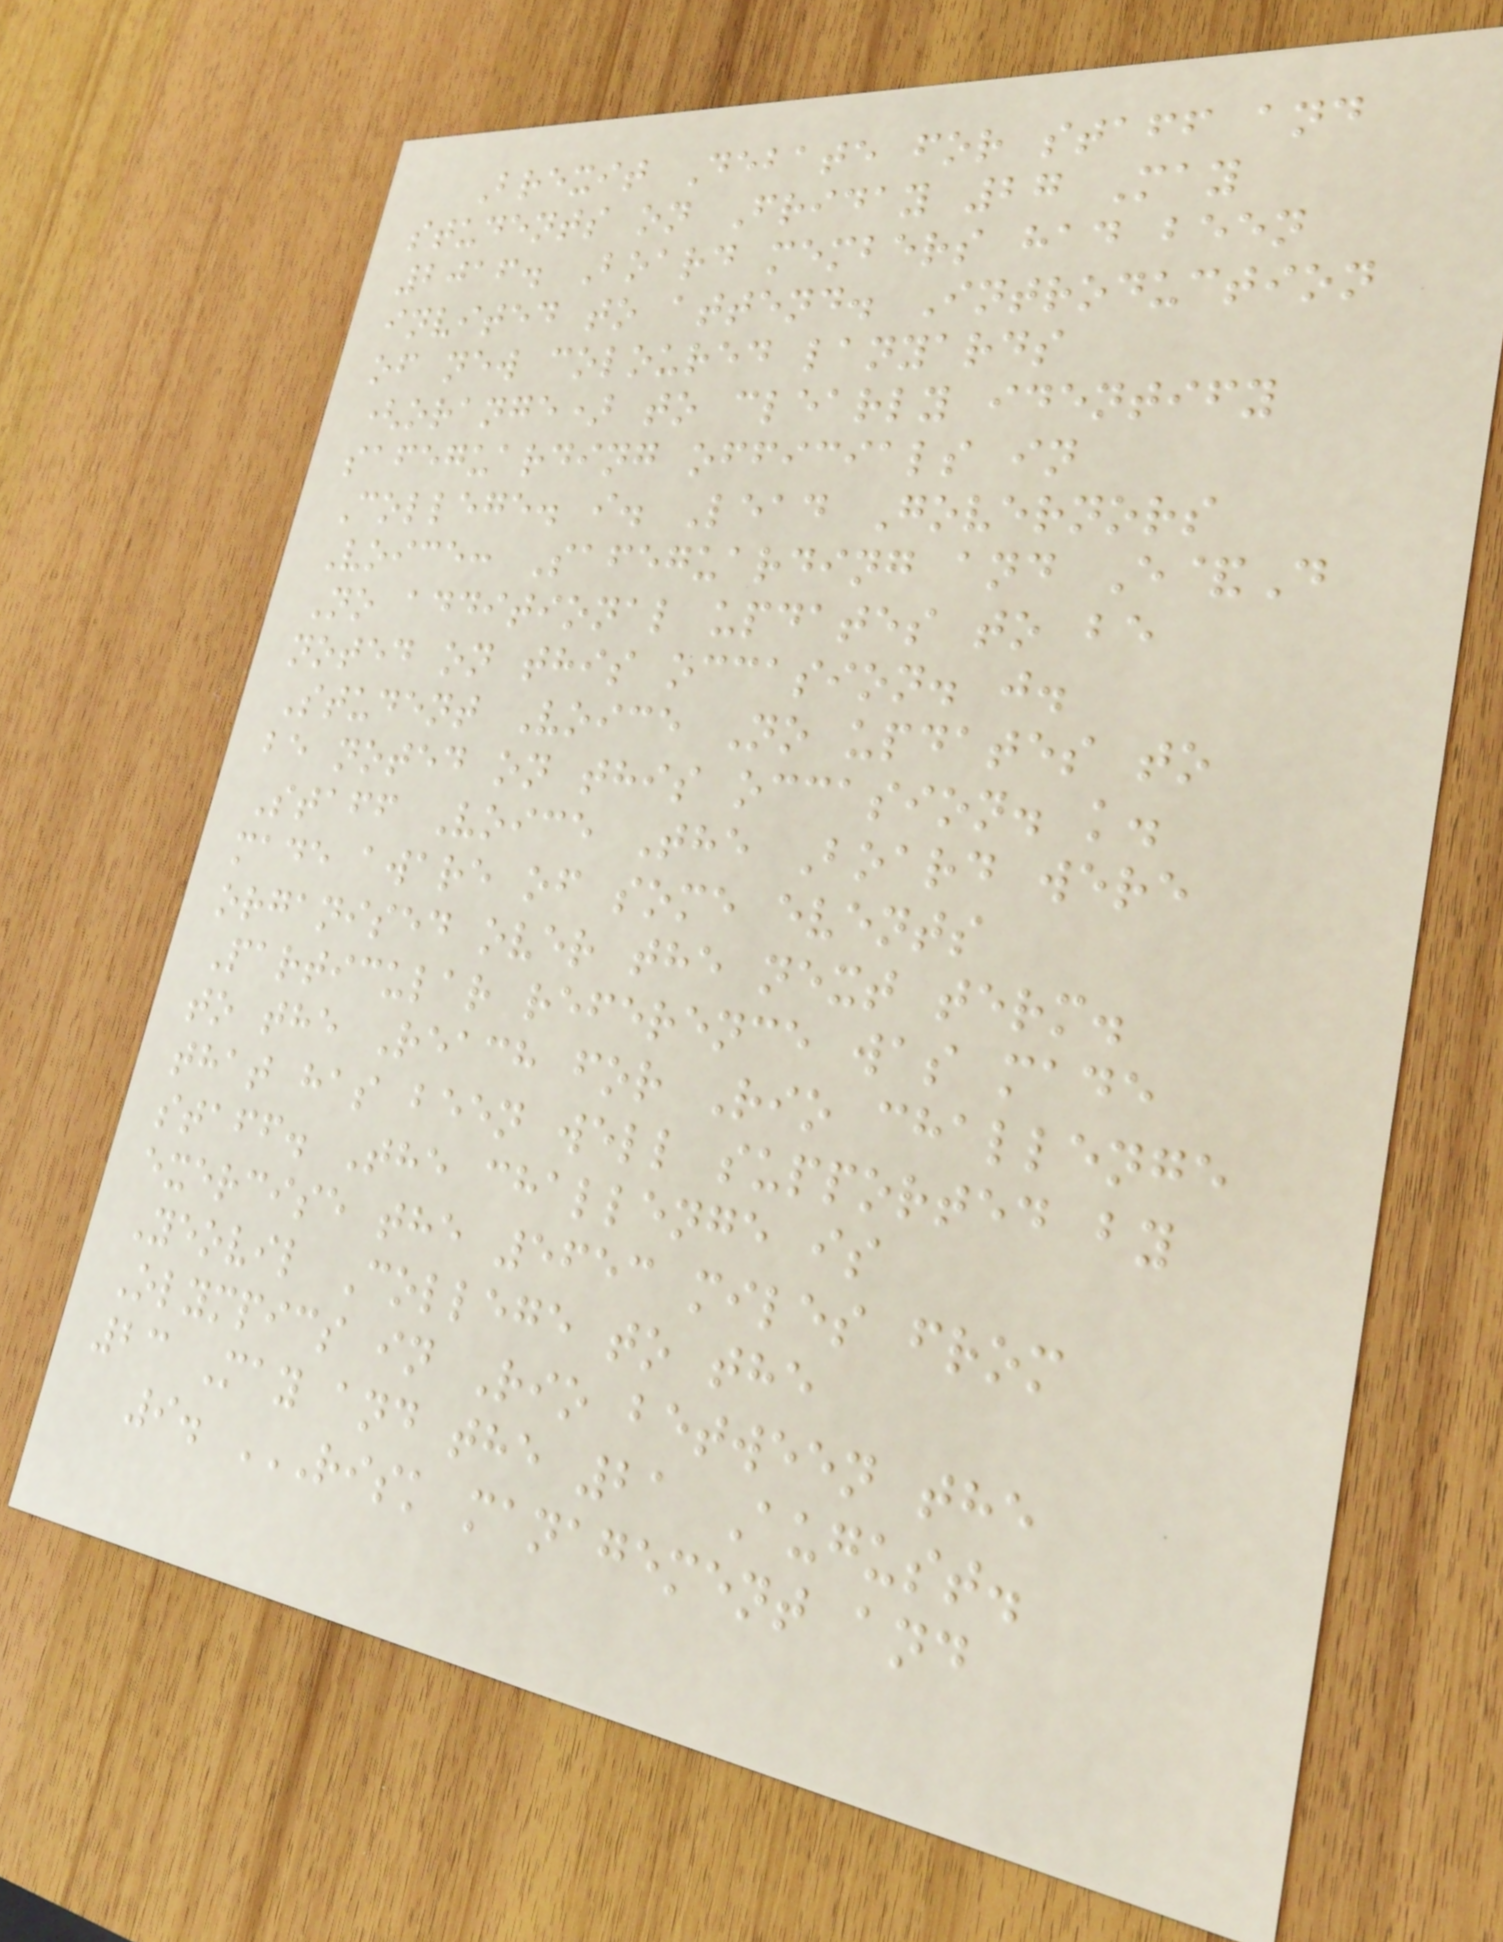Brexit Debate for staff and
students on Friday 27 May
2016. Board members had been
invited to attend. Introduction
of new coloured lanyards
(orange) to clearly identify
safeguarding officials in
College. i. Lead Governors
Voice: Safeguarding and E&D
No additional updates to be
noted on this occasion. j.
Student Voice No updates to
be noted on this occasion. k.
Staff Voice The Board were
made aware of some events
organised over the next term.
Particular reference was made
to the Reach for Rio challenge
that has been well supported by
staff. The challenge is
exercise the 5653 miles from
Yeovil College to the
Olympics in Rio between the
23 May and the 21 August.
9. RISK MANAGEMENT AND
